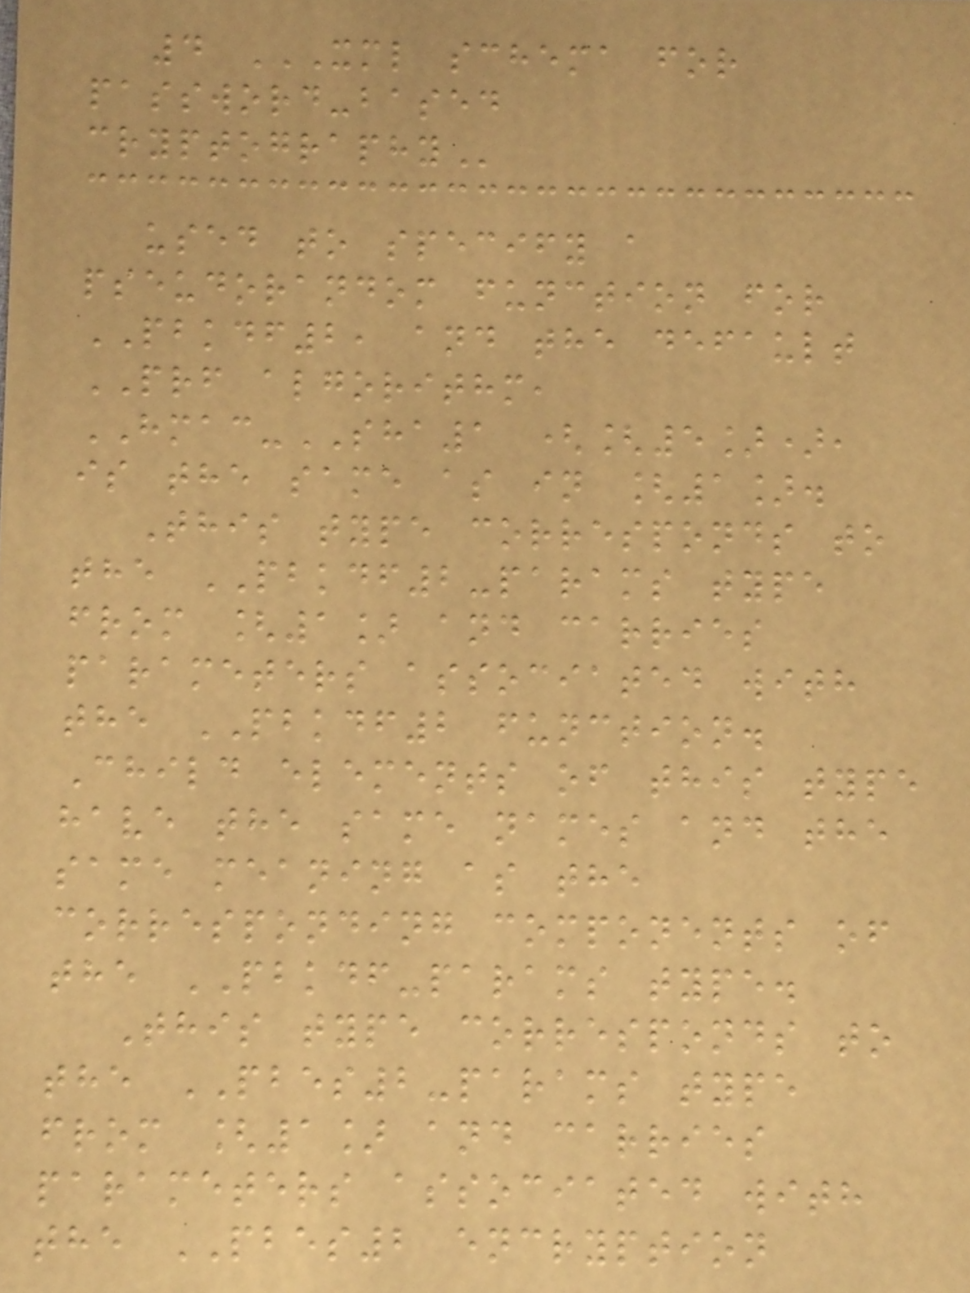4 XML SCHEMA FOR
PASSWORD-BASED
CRYPTOGRAPHY
used to specify a
pseudorandom function for
PBKDF2, and the default
PRF algorithm,
HMAC-SHA1 ([5]),
is the same as in [1].
This type corresponds to
the PBKDF2-params type
from [1] and carries
parameters associated with
the PBKDF2 function.
Child elements of this type
have the same names and the
same meaning as the
corresponding components of
the PBKDF-params type.
This type corresponds to
the PBES2-params type
from [1] and carries
parameters associated with
the PBES2 encryption
